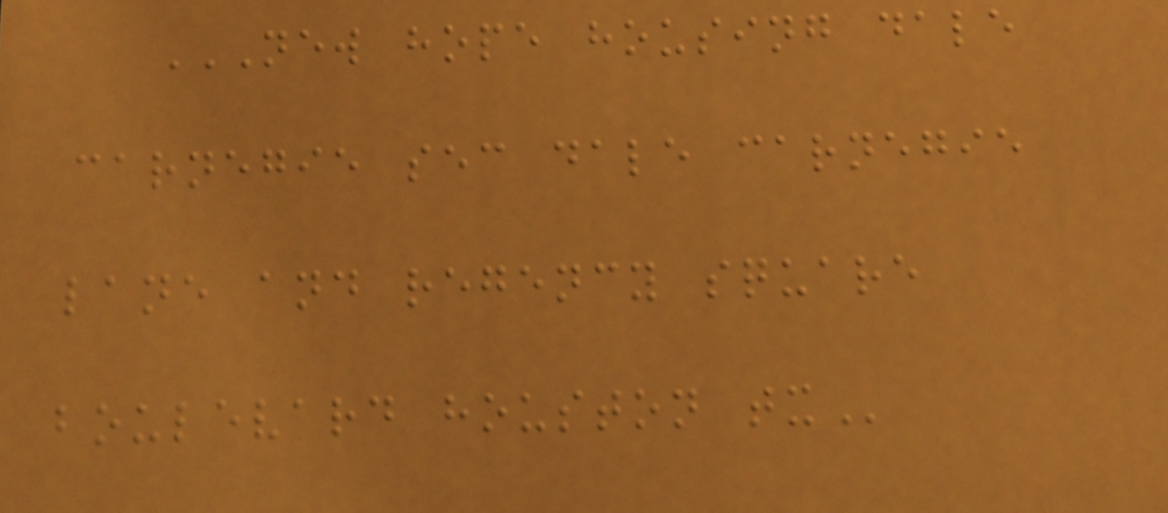NEW HOPE HOUSING DALE
CARNEGIE SEC DALE CARNEGIE
LANE AND REGENCY SQUARE
BOULEVARD HOUSTON TX
